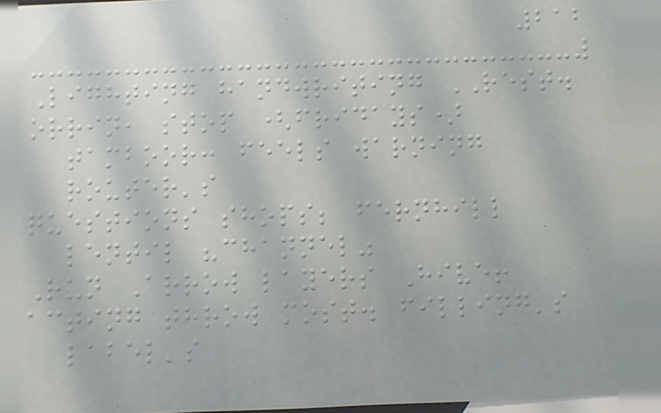212
Lighting handwriting REST.
orrin, stop (fridays)
tamboor: feels warning
router's
questions shops; fernhill
lentil "channel"
Run Arrow layers Hive!
acting throw most. filling's
label's
